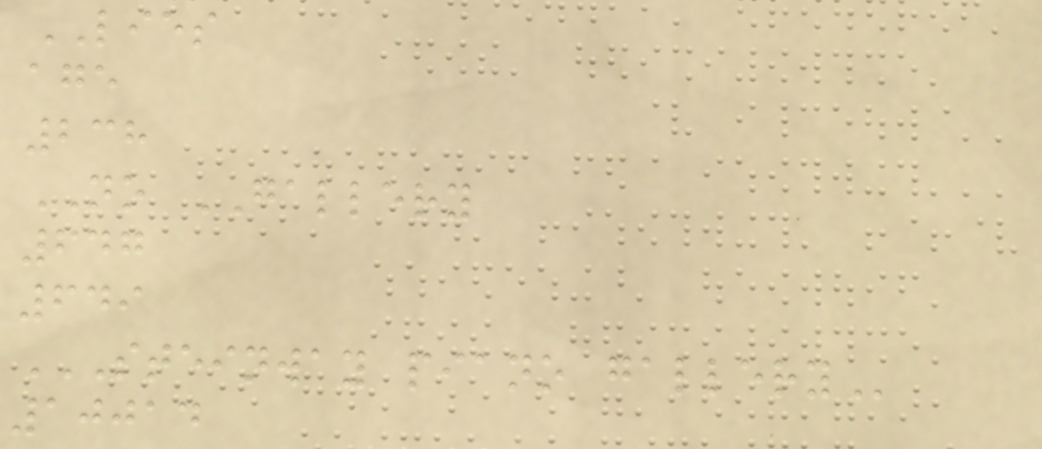LIES
age
238
NO GALLERY
647
649
STEINWAY PIANO GALLERY
10014
